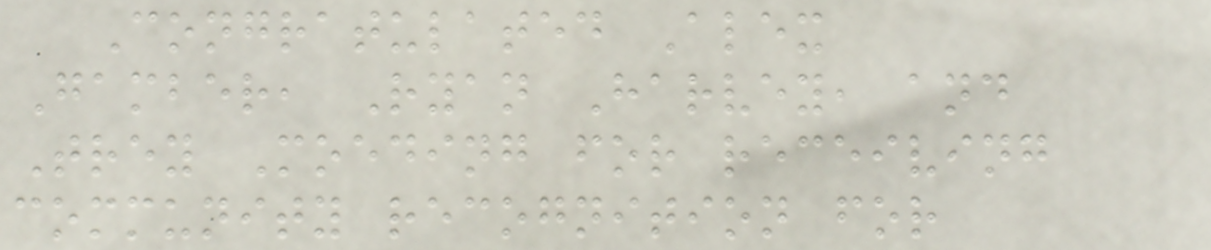Congratulated Alex
Gamber, Ryan Harvey, and
Trey Moeding for receiving
community recognition for
